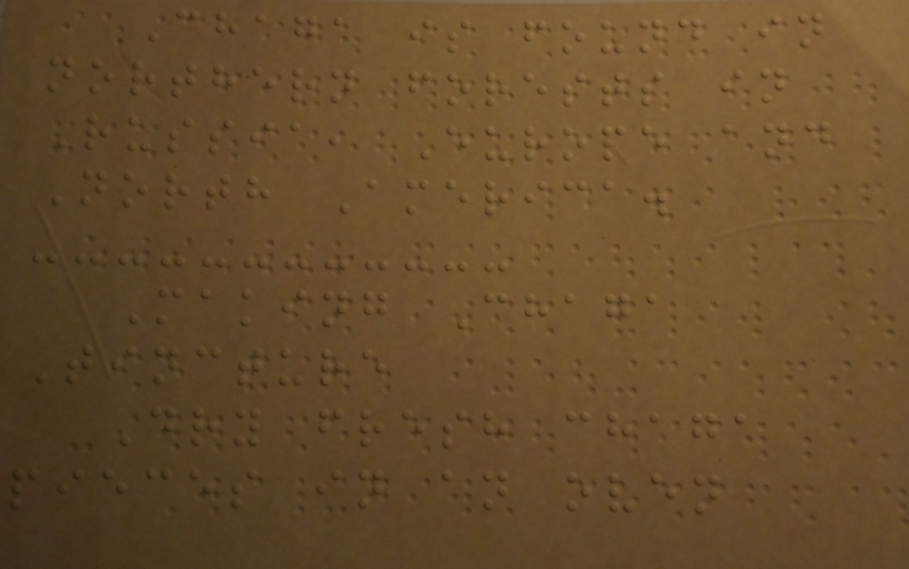Chaga is found in
northern forests in
Russia, Europe and
North America.
Making Chaga
Tincture
Dry fresh chaga
pieces in an oven
